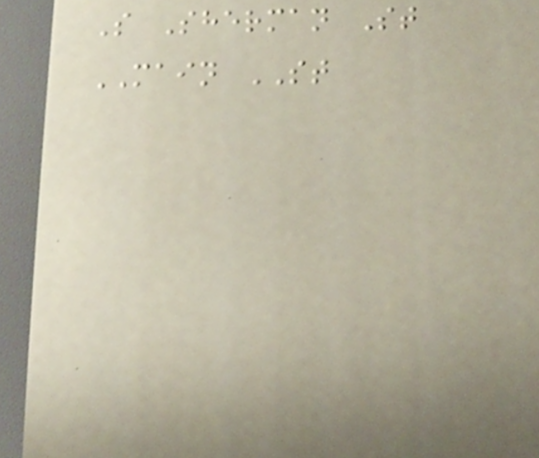S Sherman St
MAIN ST
